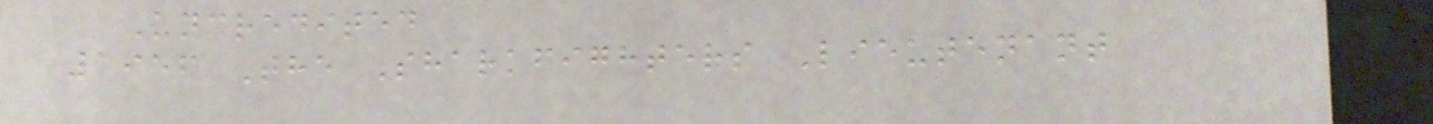Uncredited
1956 The Sharkfighters Lieutenant
